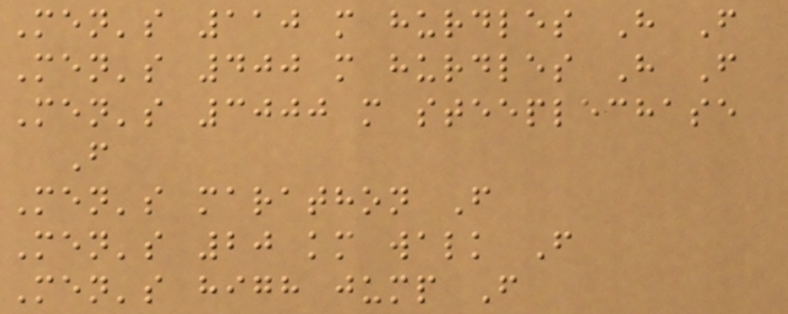Men's 110 m hurdles H F
Men's 400 m hurdles H F
Men's 3000 m steeplechase
F
Men's marathon F
Men's 20 km walk F
Men's high jump F
